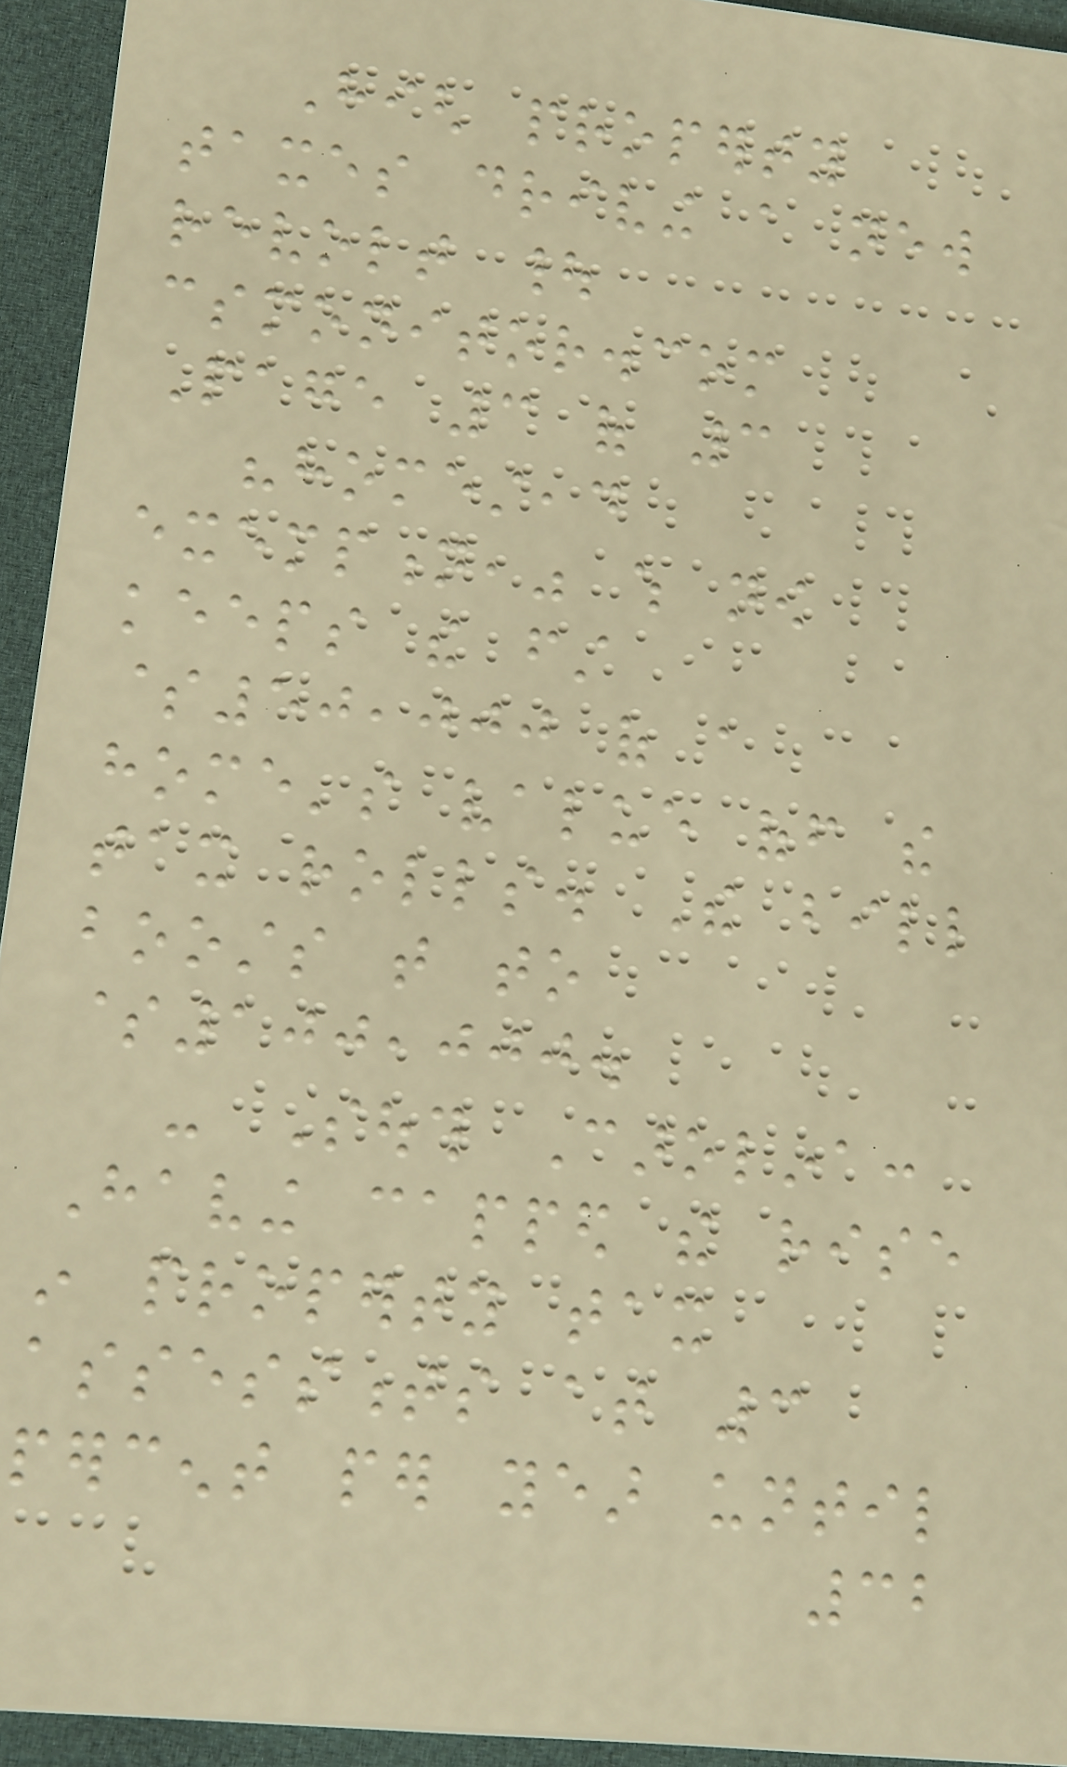High property
taxes driving a new
revolt |
csmonitor.com
Page 3 of 3
"homestead
exemption," which now
keeps the first
$50,000 of a
home's value off the
tax rolls. The bill
boosts that to
$100,000.
- South Carolina:
Having capped the rise
in property tax
assessments at 3
percent per year until
32
